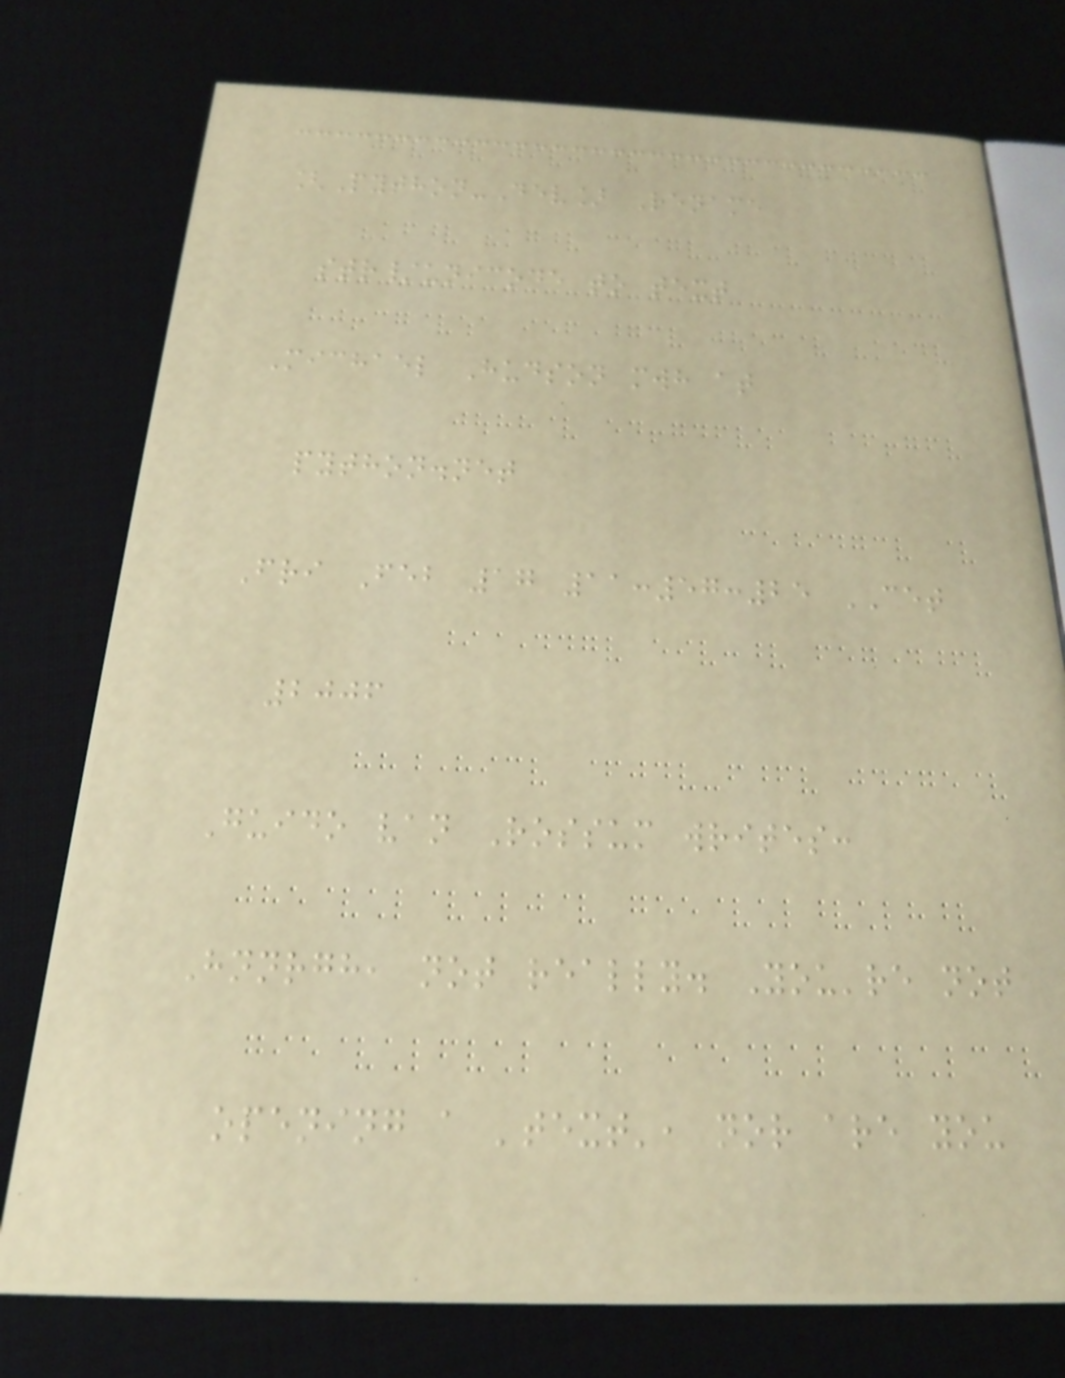[Python-Dev] Rename
str/unicode to text
Michael Hudson mwh at
python.net
Fri Feb 17 11:57:25 CET
2006
Guido van Rossum writes:
Hnnrgh, not really. You're not
opening a 'text', nor are you
